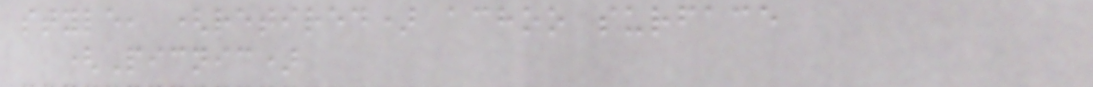style, (retired) achoo surface
(Picnic)
